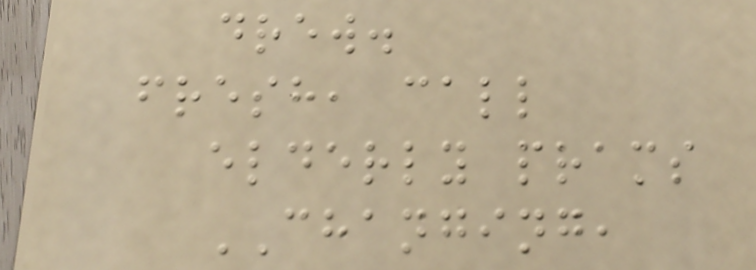drew.
fresh, call
elderly prams
CHANGING,
